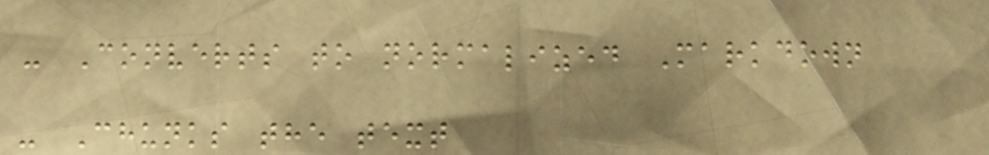- Converts to normalized Markdown
- Chunks the text
